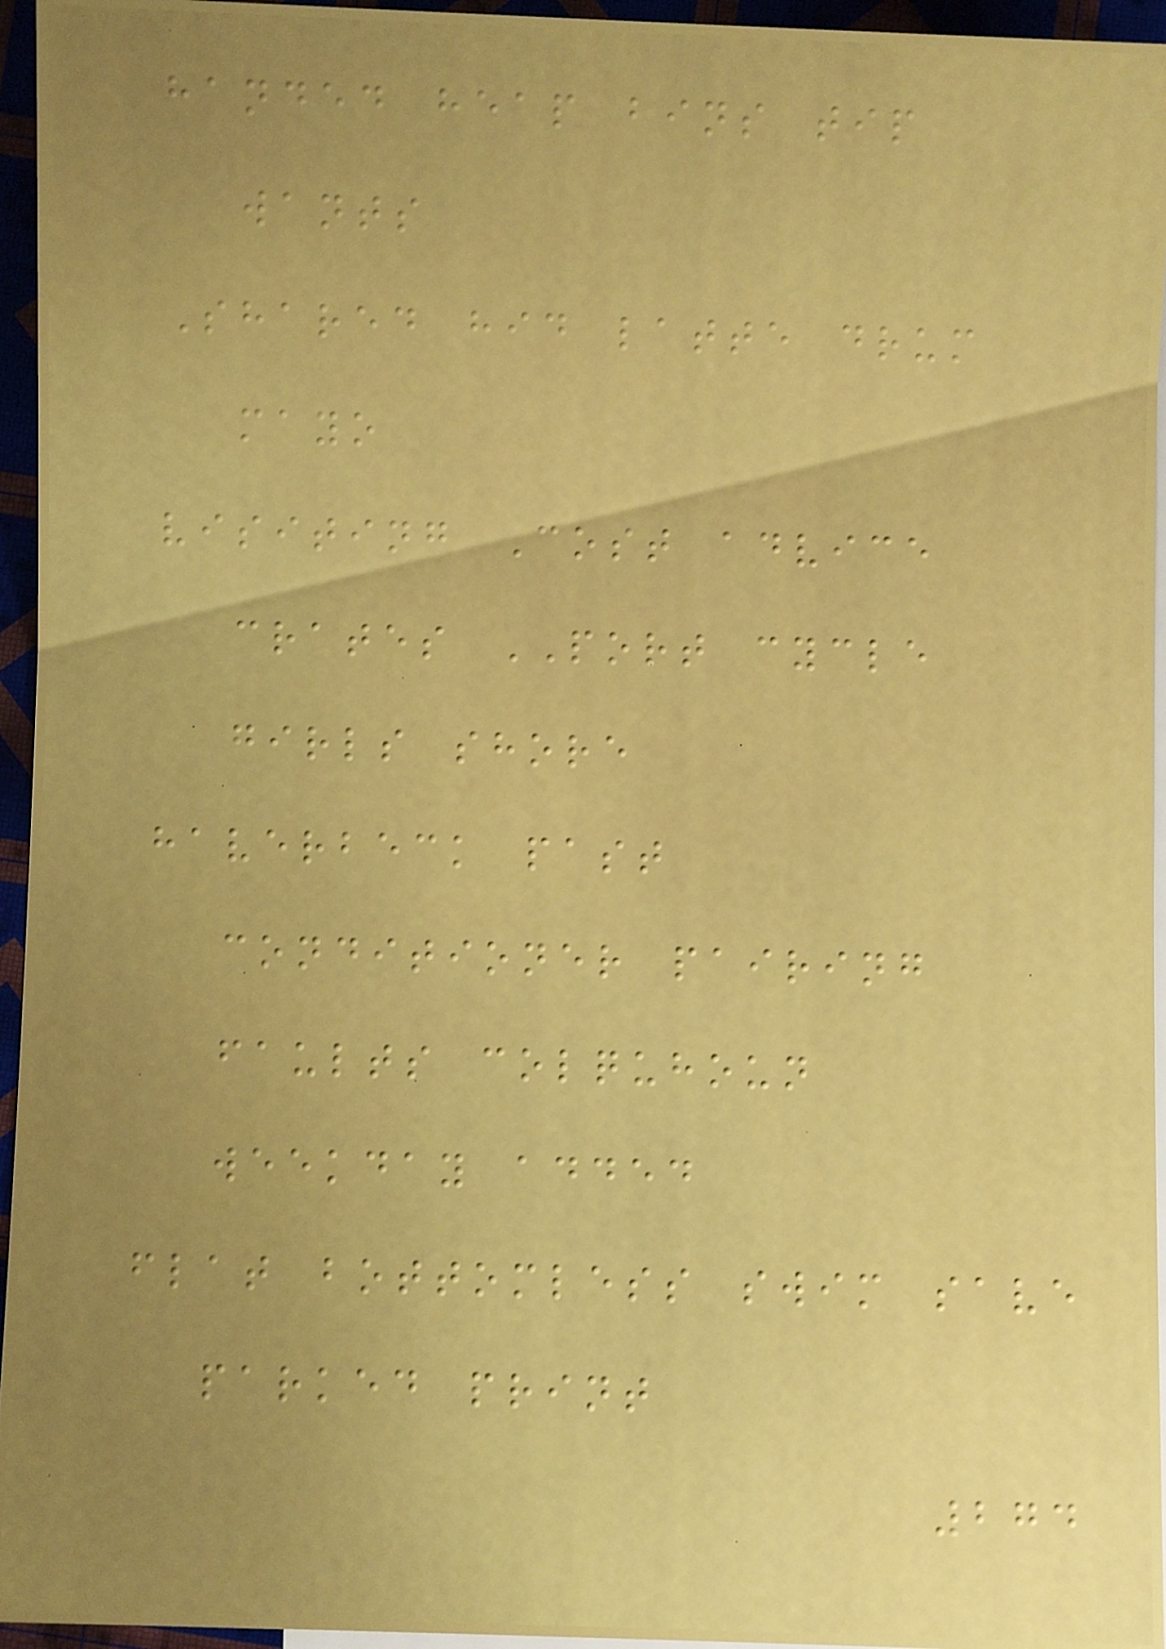handed heap bins tip
wants
Shared hid latte drum
mayo
visiting Cost advice
crates PORT cycle
girls shore
haverbeck past
conditioner pairing
faults colquhoun
weekday added
flat bottomless swim save
parked print
274
